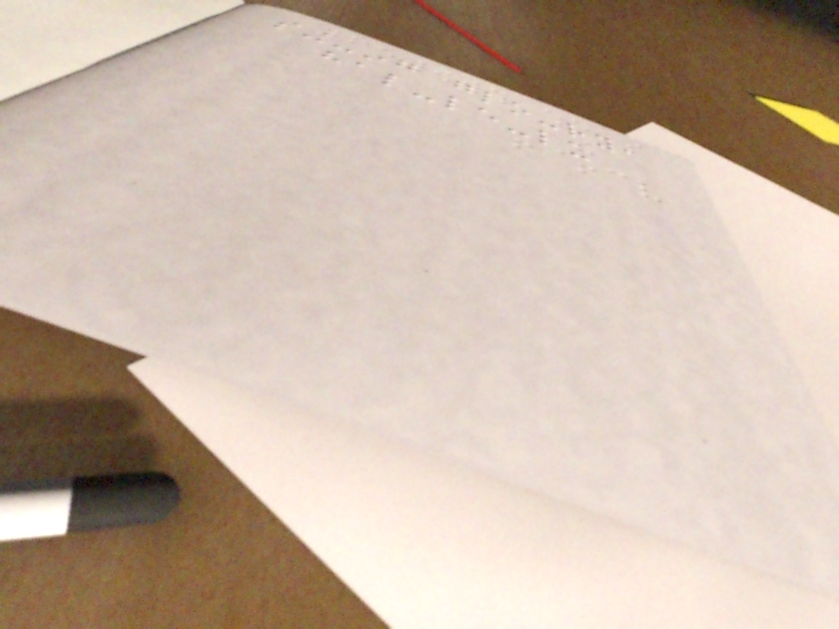sing-ing glo-ry,
hal-le-lu
